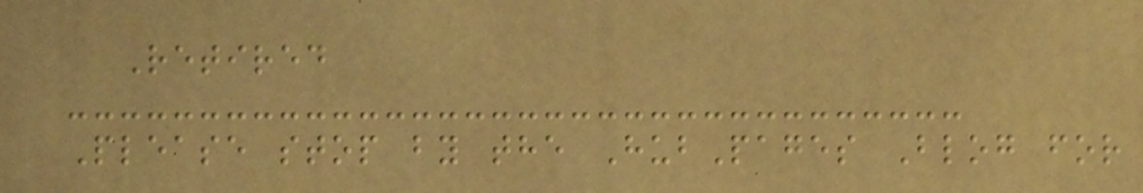Retired
Please stop by the HubPages Blog for
